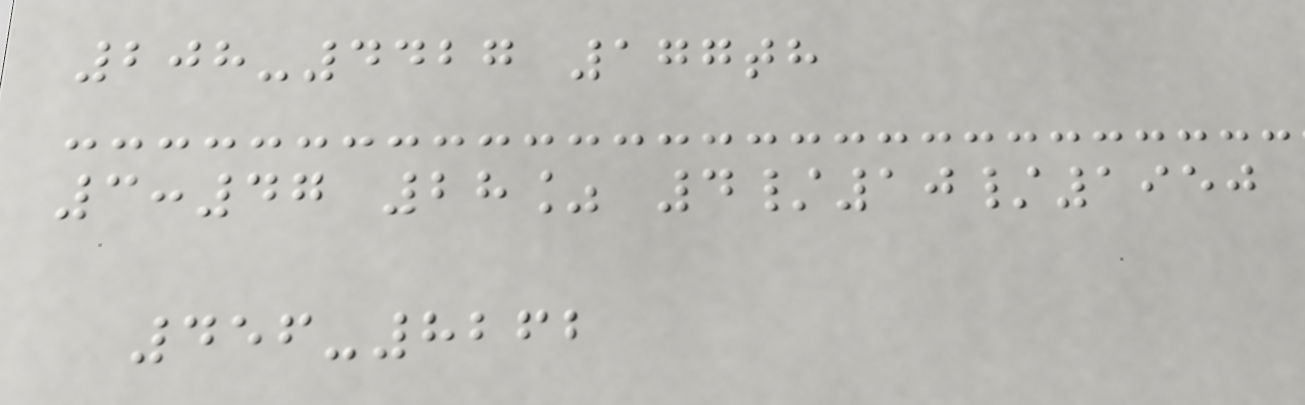208-4427 177th
3:47 28% 4/10/1950
456-8262
